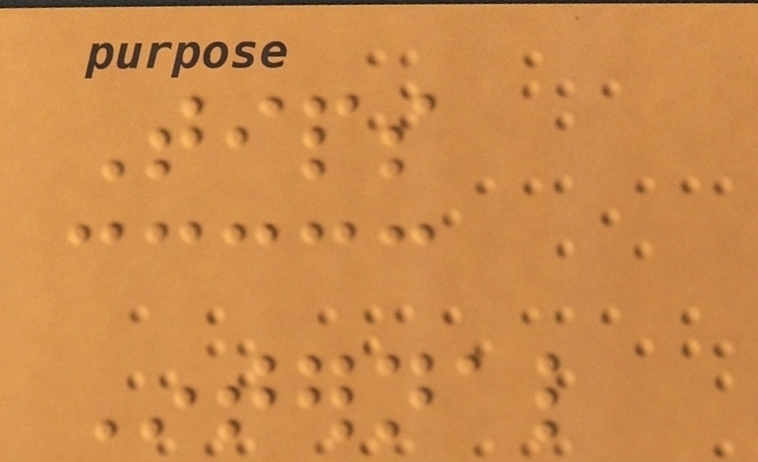Tips
Internal
